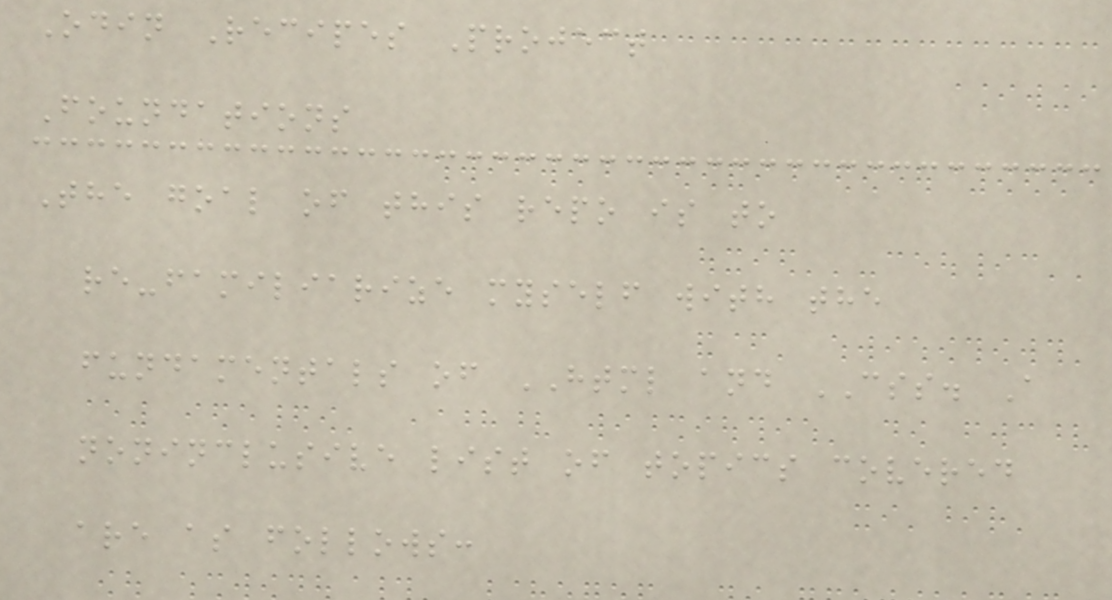Odin Recipes Project
Foundations
The goal of this repo is to
re-familiarize myself with the
fundamentals of HTML and CSS. A
noninclusive list of topics covered
are as follows:
